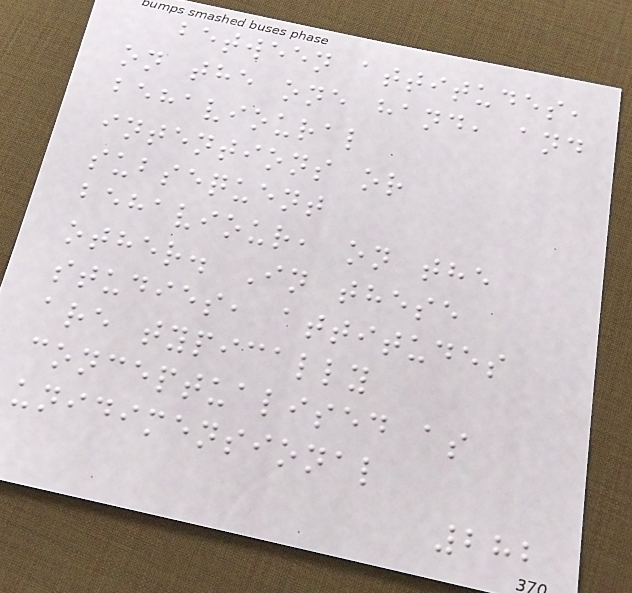between attitudes,
on the one hand, and
behavioural
intentions or
subsequent
behaviour, on the
other. In these
studies, attitudes
are typically
conceptualised as
unidimensional
282
